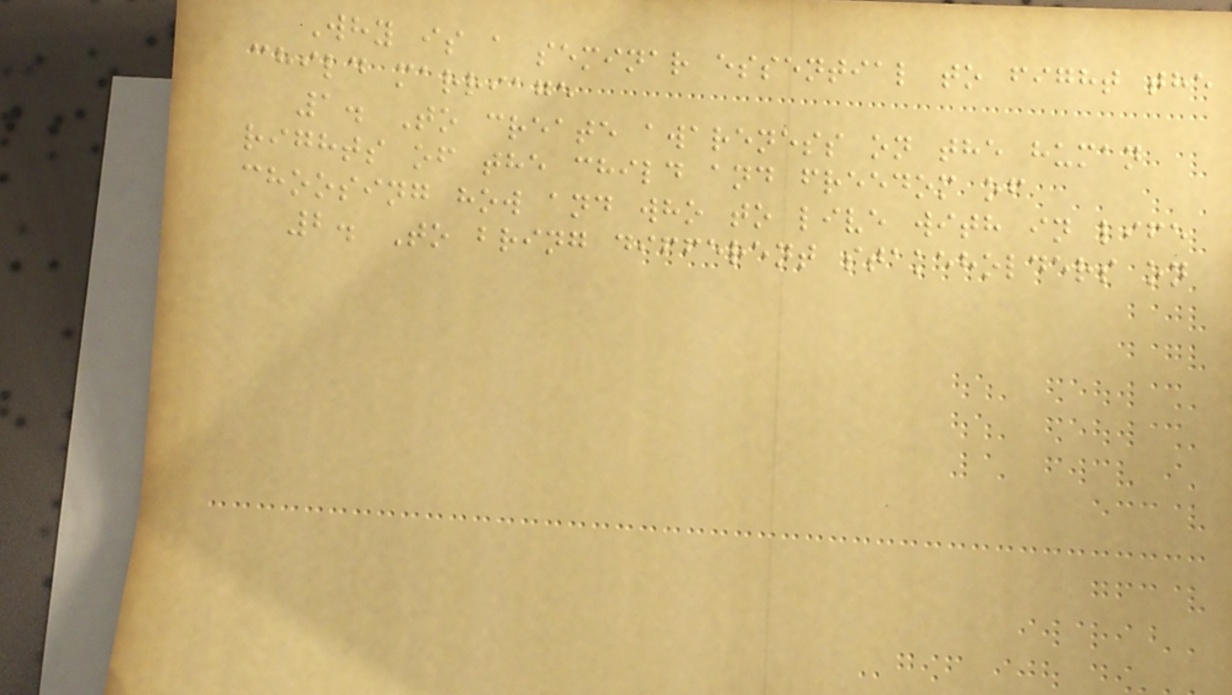Why is a seminar essential to fight the
child marriage
1. To create awareness on the human
rights of the child and freedom of
choosing how and who to live with in life
2. To bring different stakeholders on
